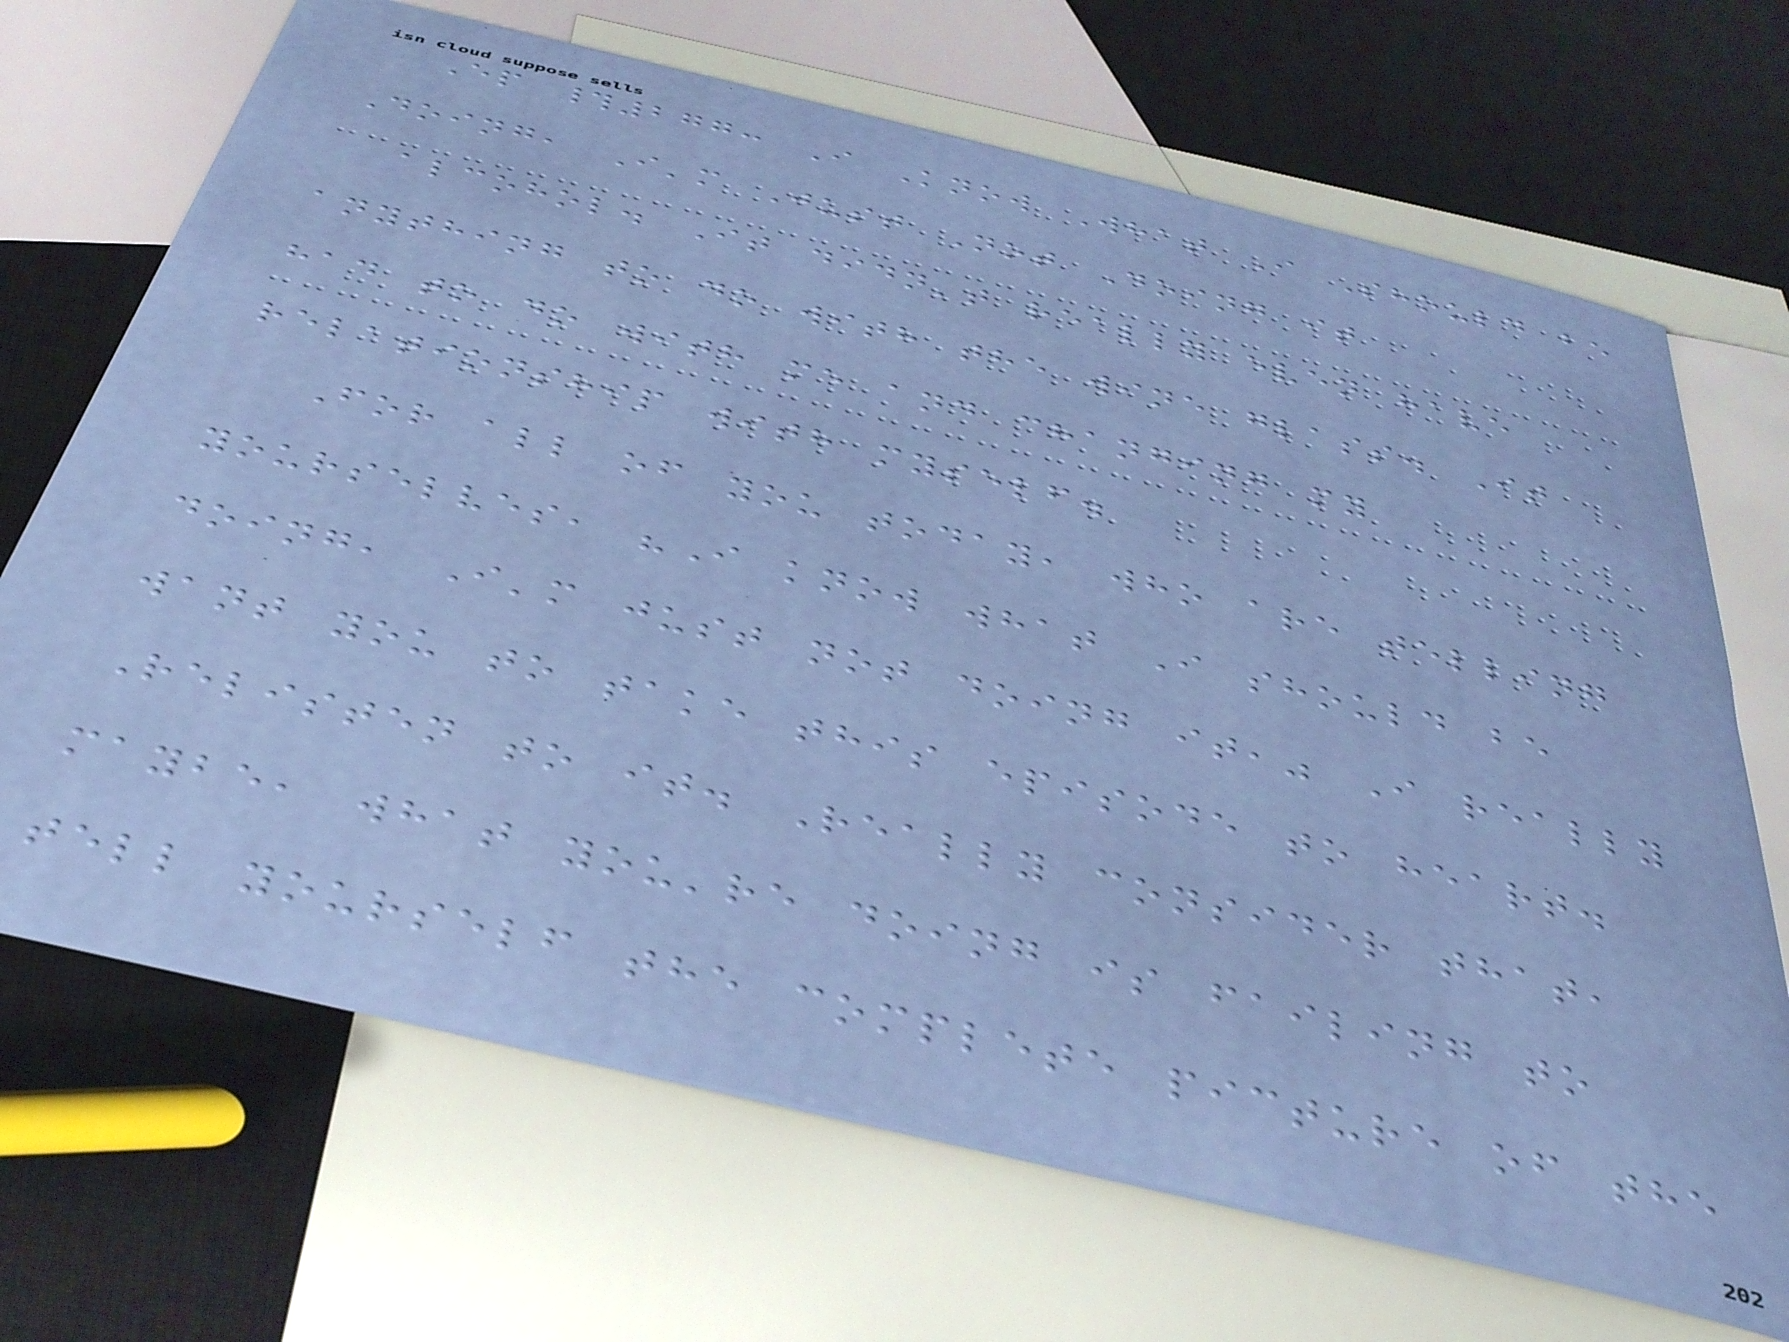Ep #277: I Know What I Should be
Doing, I'm Just Not Doing it
alcohol. It didn't really even have
anything to do with the wine glass. It
had to do with me and changing my
relationship with myself.
For all of you today, who are telling
yourselves, "I know what I should be
doing, I'm just not doing it," I really
want you to take this episode to heart.
Relisten to it. Really consider that,
maybe, what you're doing is failing to
tell yourself the complete picture of the
